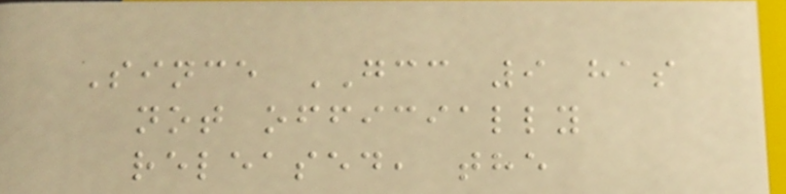Since GCC 9 has
not officially
released, the
